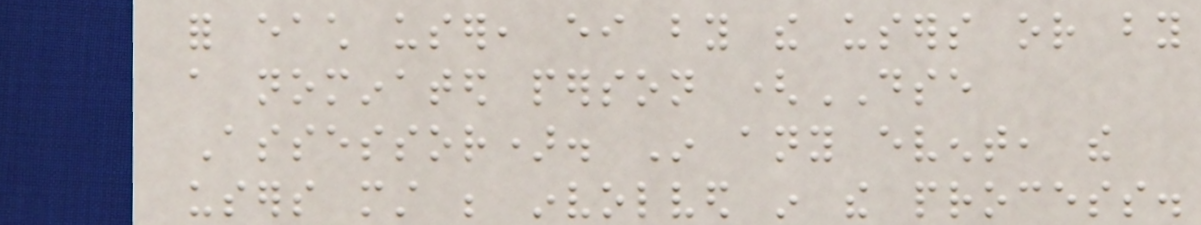for each user, either by the users or by
a nominated person (DSE
Assessor). In any event, the
users must be involved in the process.
